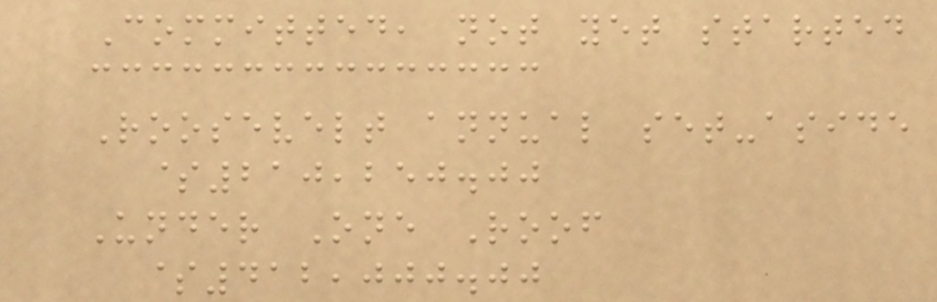Committed, not yet started
Roosevelt annual set-aside
$210,250.00
Under One Roof
$412,000.00
